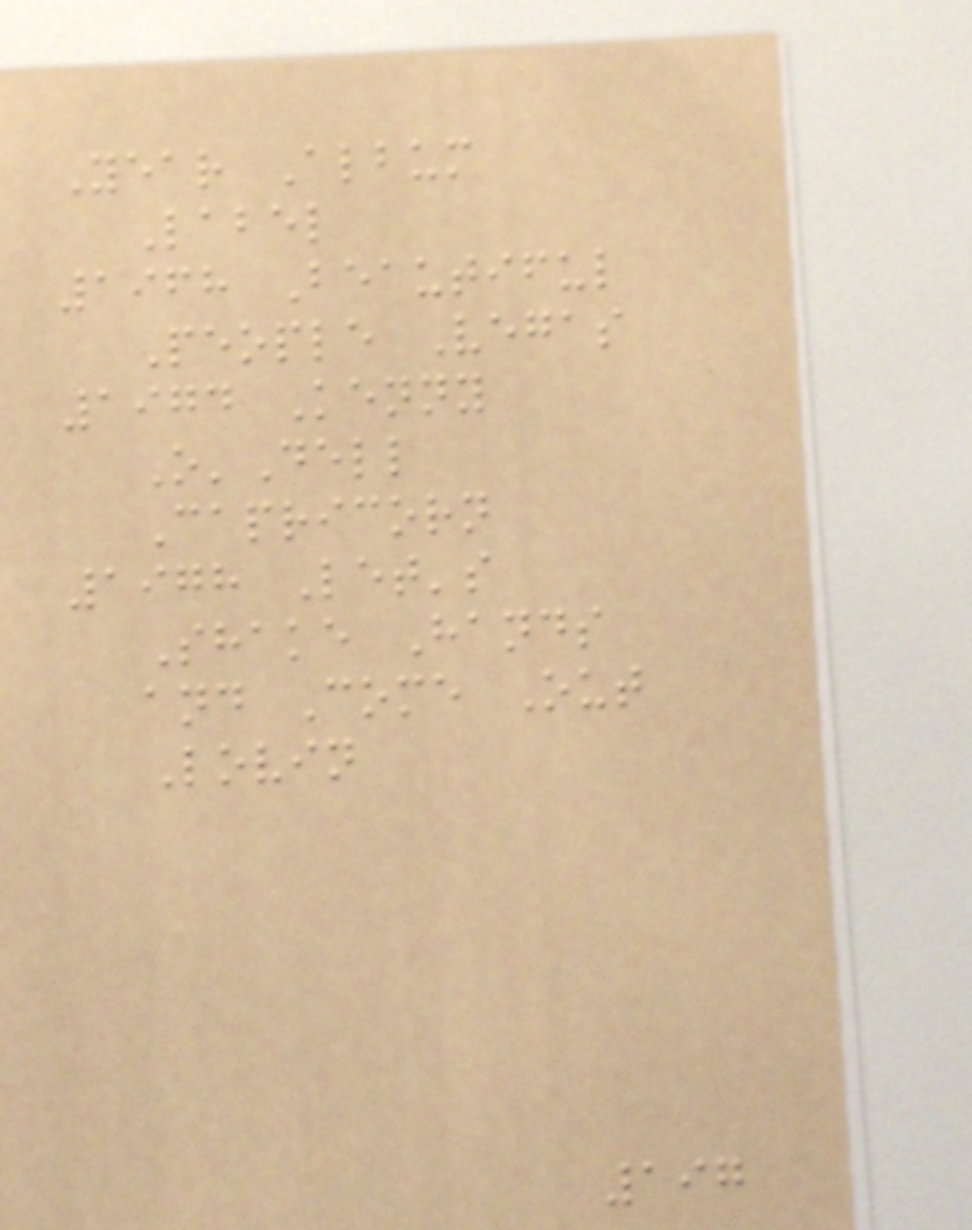Year Album
Label
1968 Beautiful
People Vegas
1974 Kenny
O'Dell
Capricorn
1978 Let's
Shake Hands
and Come Out
Lovin
197
